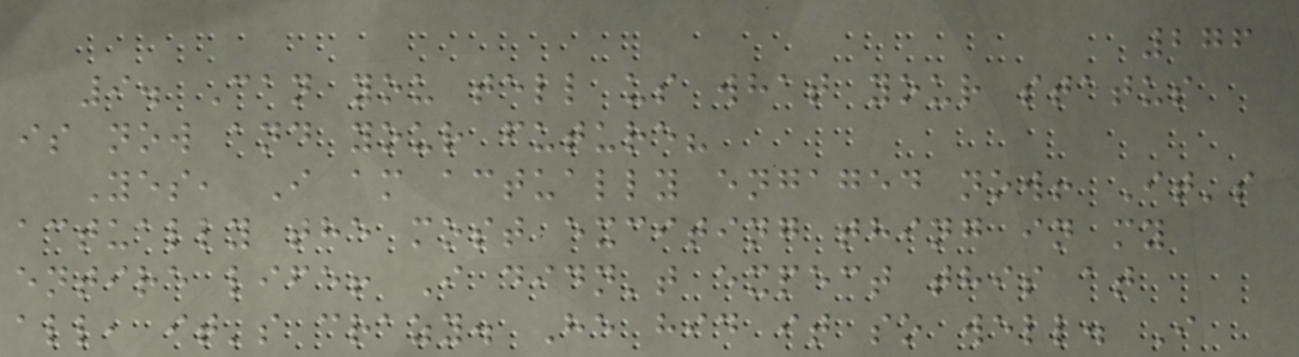276
9. Can you tell us what your status
is now and your future?
Yes, I am actually engaged now! It's
actually the most exciting thing in my
entire life! I didn't expect this at
all, it's crazy. He hid it so well. I
